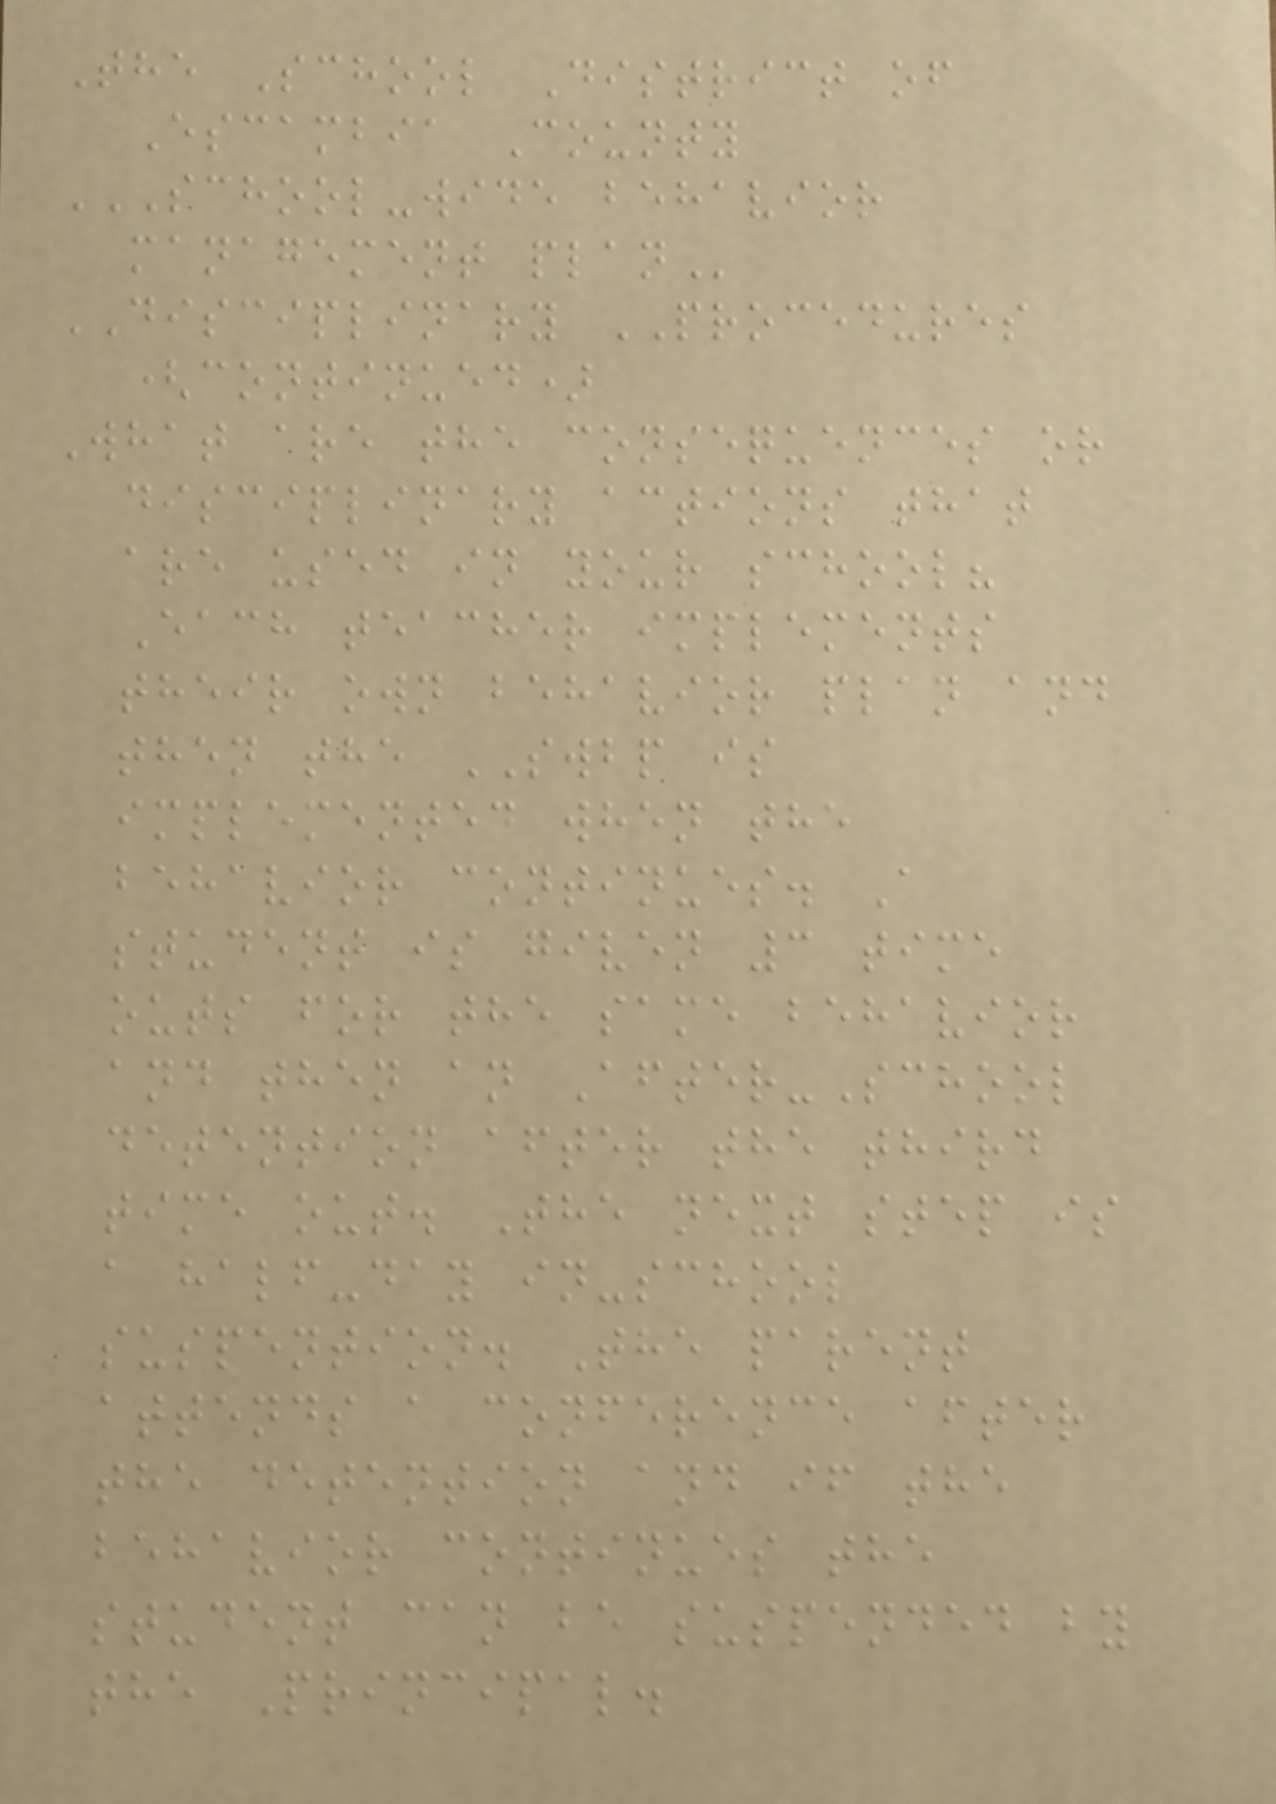The School District of
Escambia County
SCHOOL-WIDE BEHAVIOR
MANAGEMENT PLAN
DISCIPLINARY PROCEDURES
(continued)
What are the consequences or
disciplinary actions that
are used in your school?
Each teacher implements
their own behavior plan and
then the SWBP is
implemented when the
behavior continues. A
student is given 3 time
outs for the same behavior
and then an After-School
detention after the third
time out. The next step is
a half-day in-school
suspention. The parent
attends a conference after
the detention and if the
behavior continues the
student can be suspended by
the Principal.
